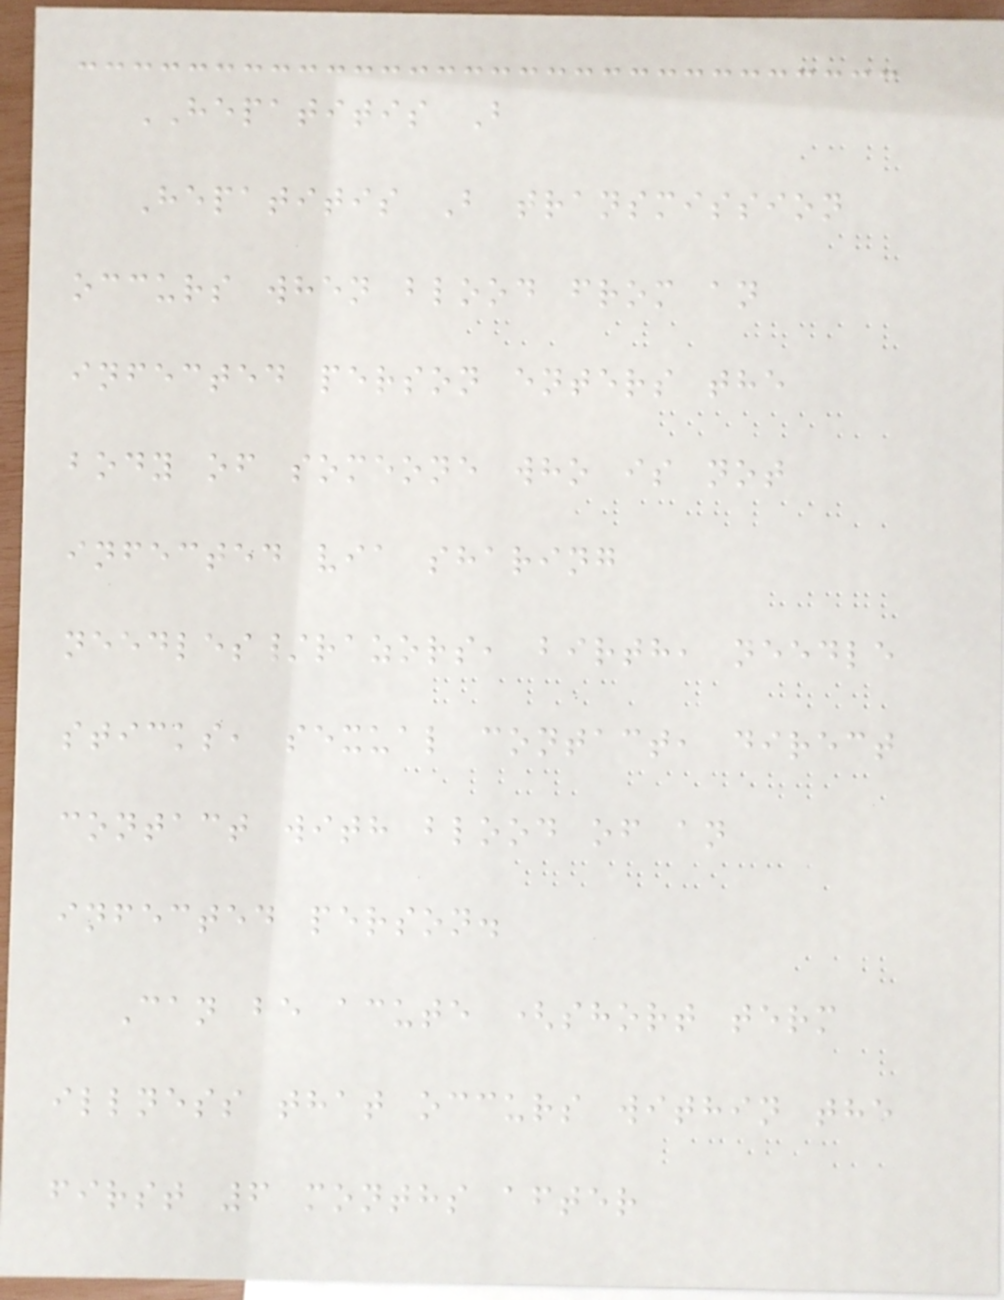HEPATITIS B
Hepatitis B transmission
occurs when blood from an
infected person enters the
body of someone who is not
infected via sharing
needles/razors, birth, needle
sticks, sexual contact, direct
contact with blood of an
infected person.
Can be acute (short term
illness that occurs within the
first 6 months after
